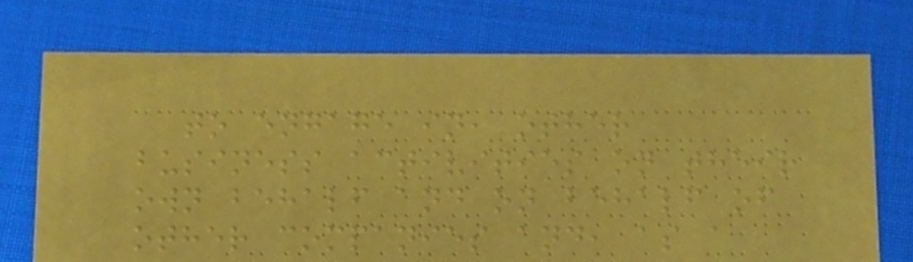to engage in, other
business activities on their
own behalf and on behalf of
other companies and, as a
